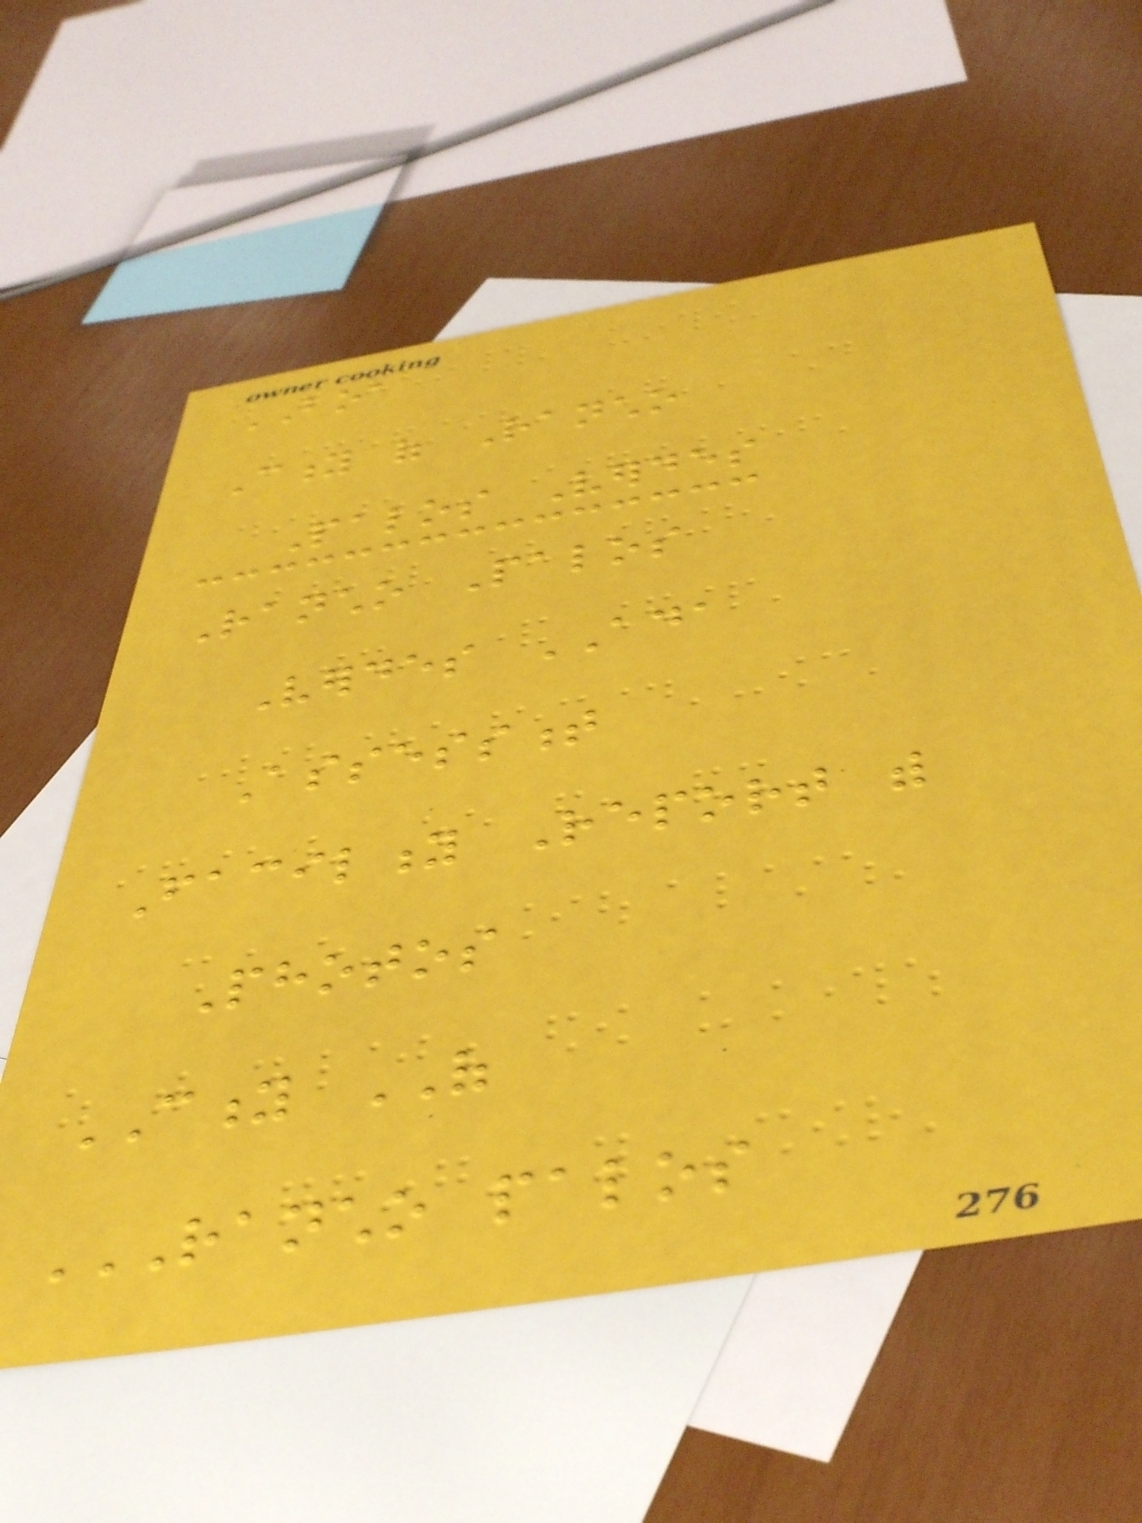BOA
City of Rancho
Palos Verdes
Rancho Palos
Verdes ADA
Assessment
Facility Report with
Photos
CITY OF
RANCHO PALOS
